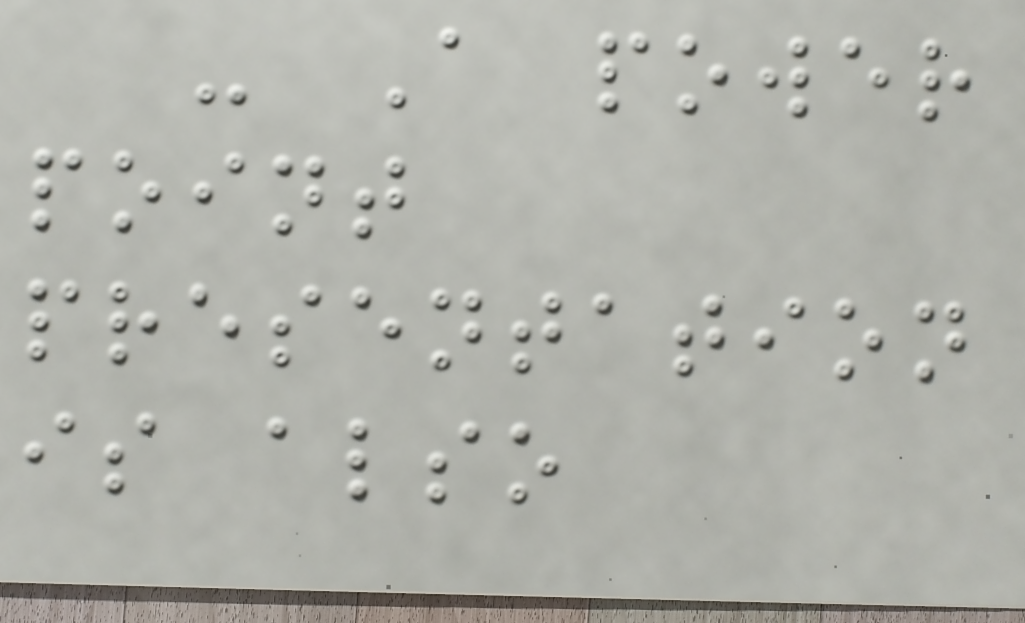- A power
point
presentation
is also
